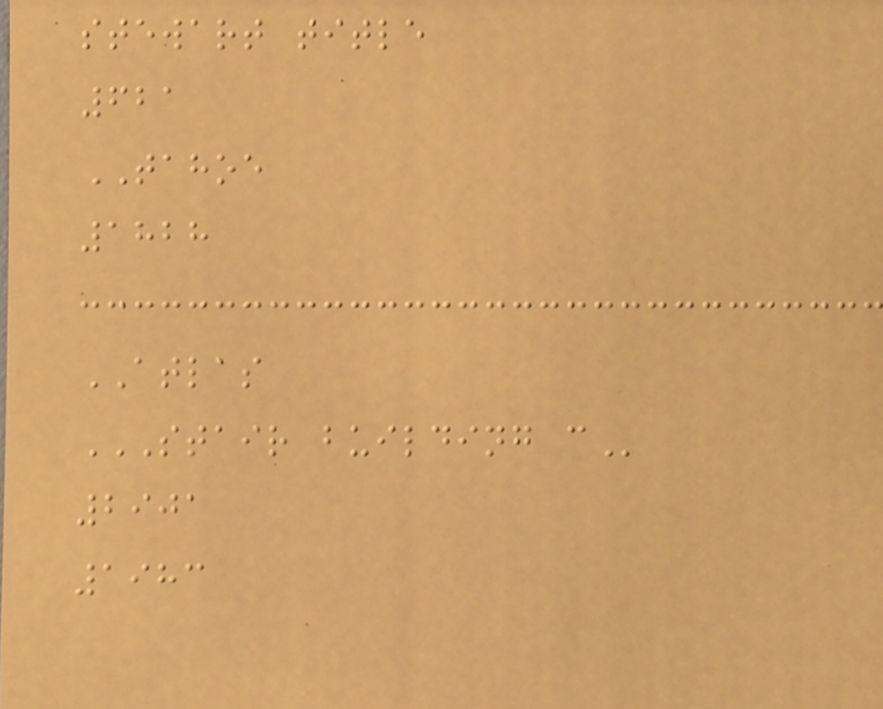stewart title
621
TAHOE
1828
ATLAS
STAIR BUILDING C
2901
1983
